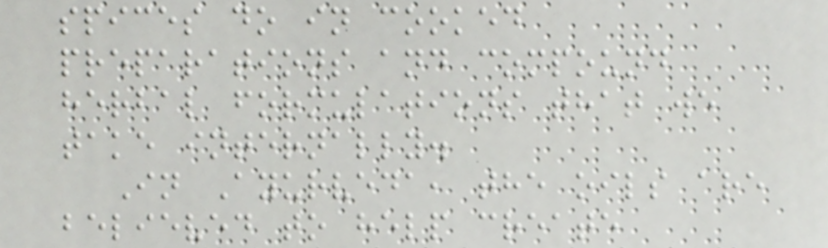spices do in cooked
preparations and compound
herbal formulations that we
take internally.
In Ayurveda, the oils are
believed to help create
